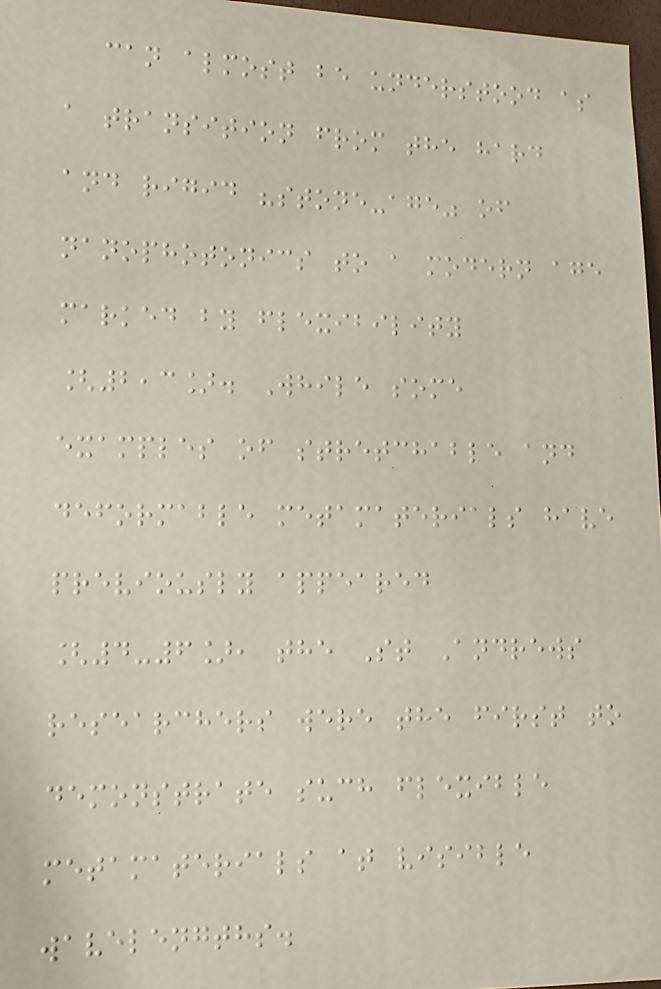can almost be understood as
a transition from the hard
and rigid "stone-age" of
nanophotonics to a modern age
marked by flexibility
[2,3]. While some
examples of stretchable and
deformable metamaterials have
previously appeared
[4-6], the St Andrews
researchers were the first to
demonstrate such flexible
metamaterials at visible
wavelengths.
